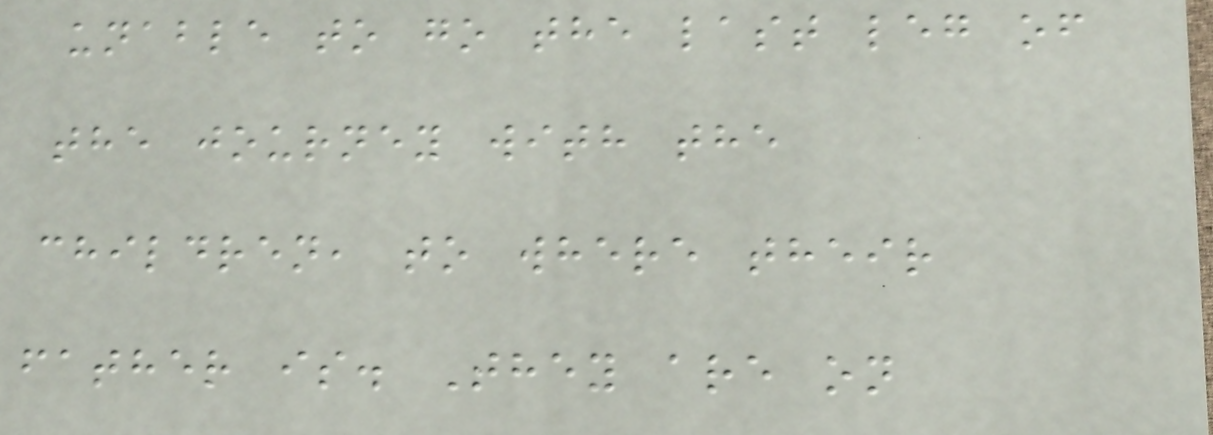unable to go the last leg of
the journey with the
children, to where their
father is. They are on
